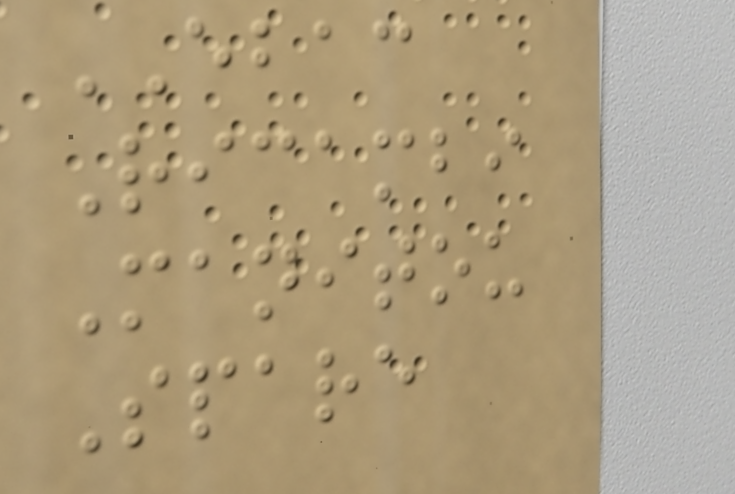EBAC
Ricambi
Manitou
Spare
